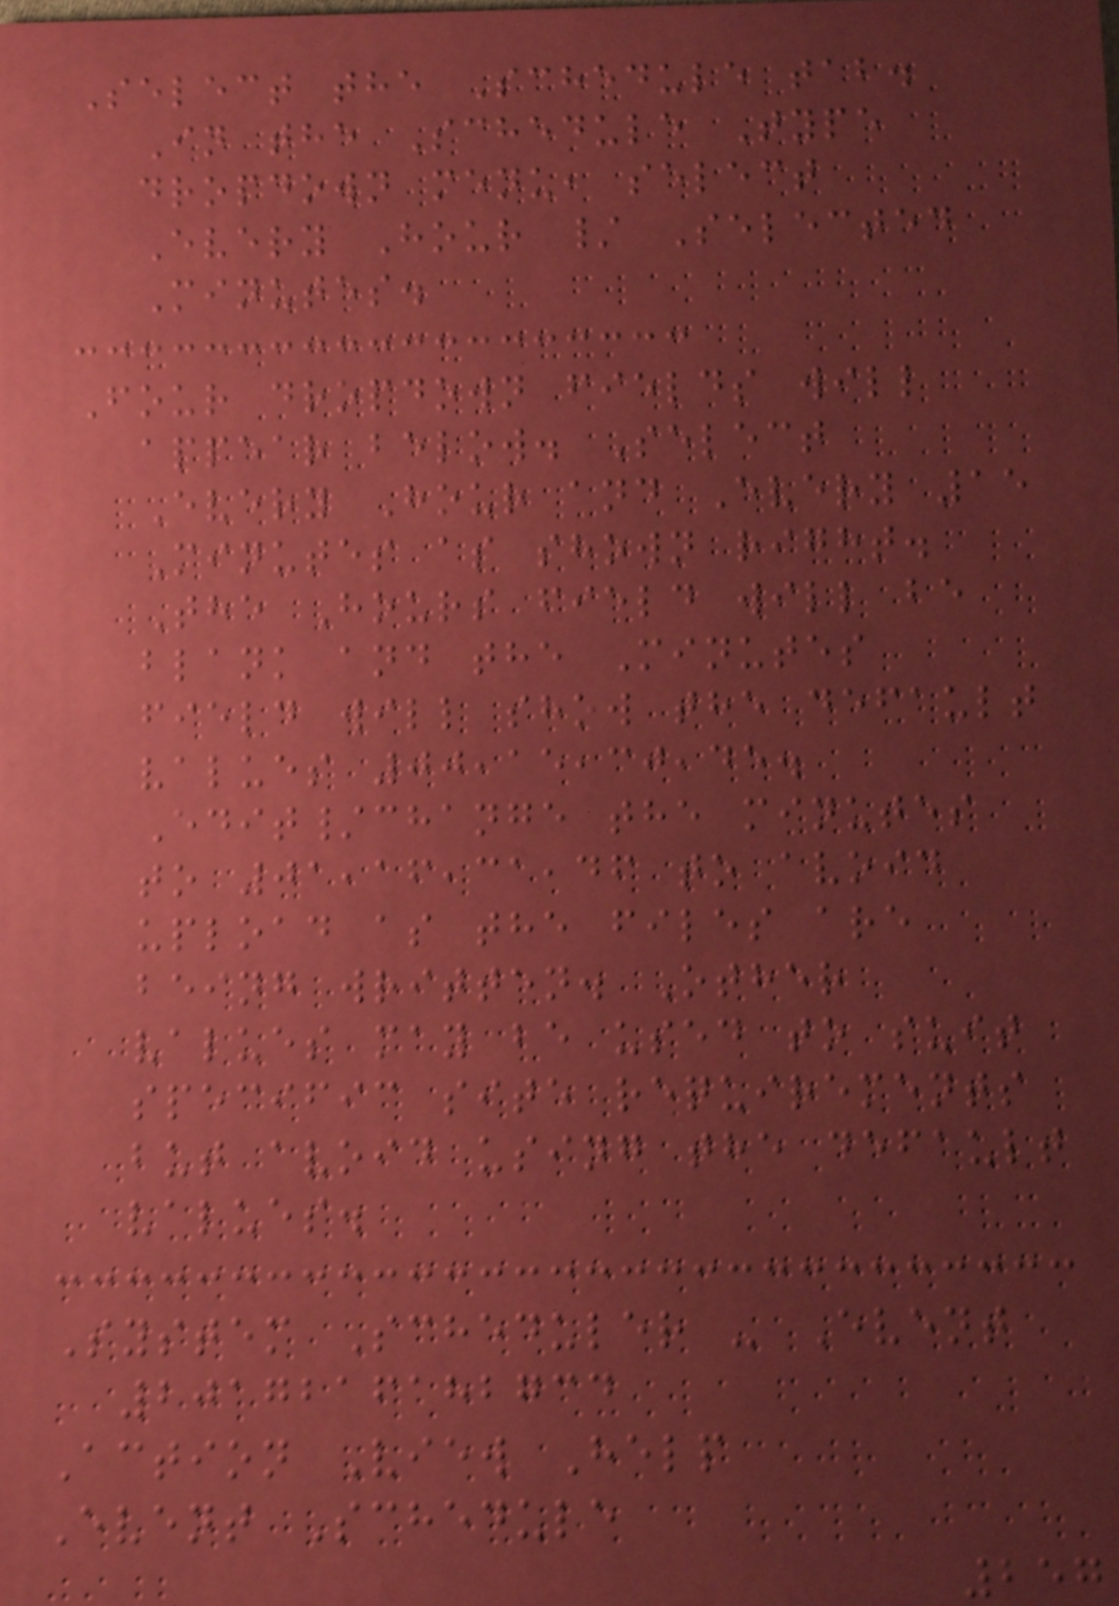Select the Schedule tab.
In the Schedule Type
dropdown menu, select
Every Hour / Selected
Minutes.
Four dropdown fields will
appear below. Select
Every Hour and Every 15
Minutes as shown right.
The Hours field will be
blank and the Minutes
field will show the default
values 00,15,30,45.
Edit/change the minutes
to 01,16,31,46 to avoid
upload as the files are
being written. Other
values may be used to suit
specific site requirements
but avoid using the default
values.
System Scheduler - Event
2017216182734
Action View Help
Event Schedule
257
